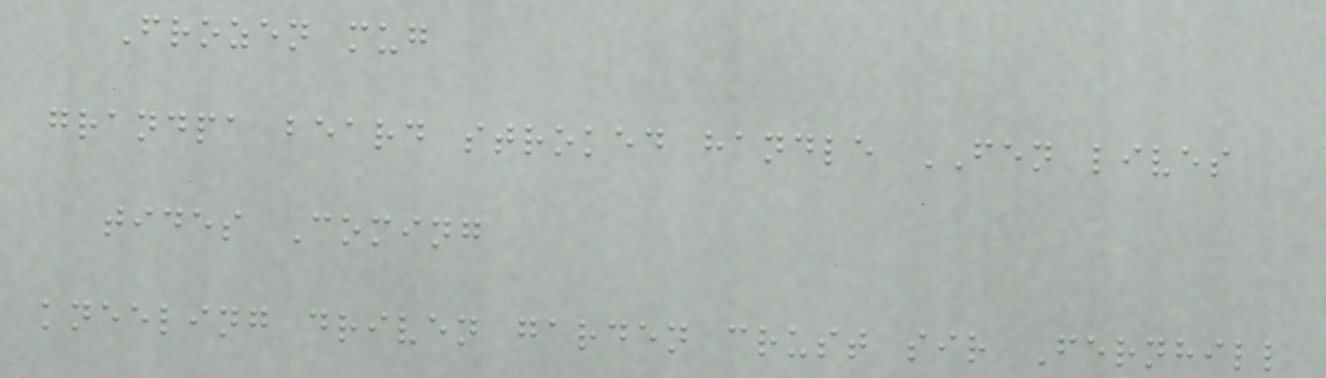Frozen mug
grandpa beard stroked handle FEN lives
tides Coming
kneeling driven garden crust sir Fernhill
